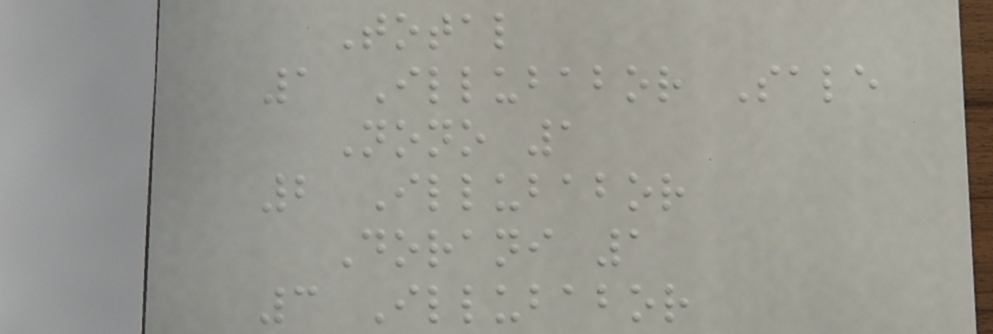Total
1 Illubabor Sale
Nono 1
2 Illubabor
Dorani 1
3 Illubabor
